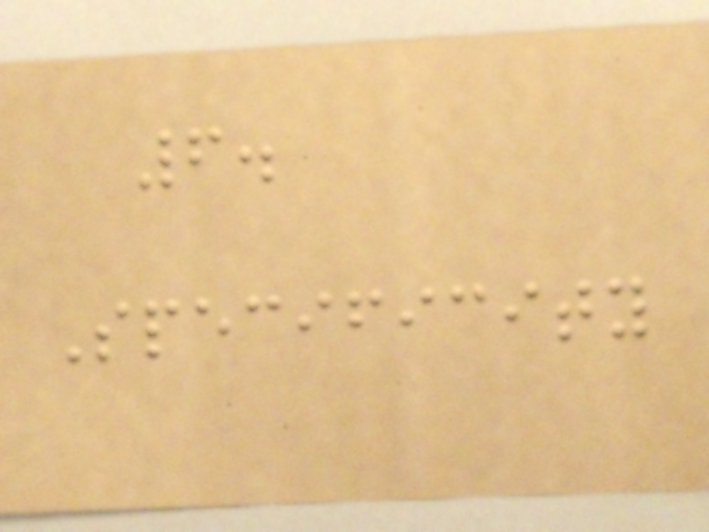6.
Specificity
